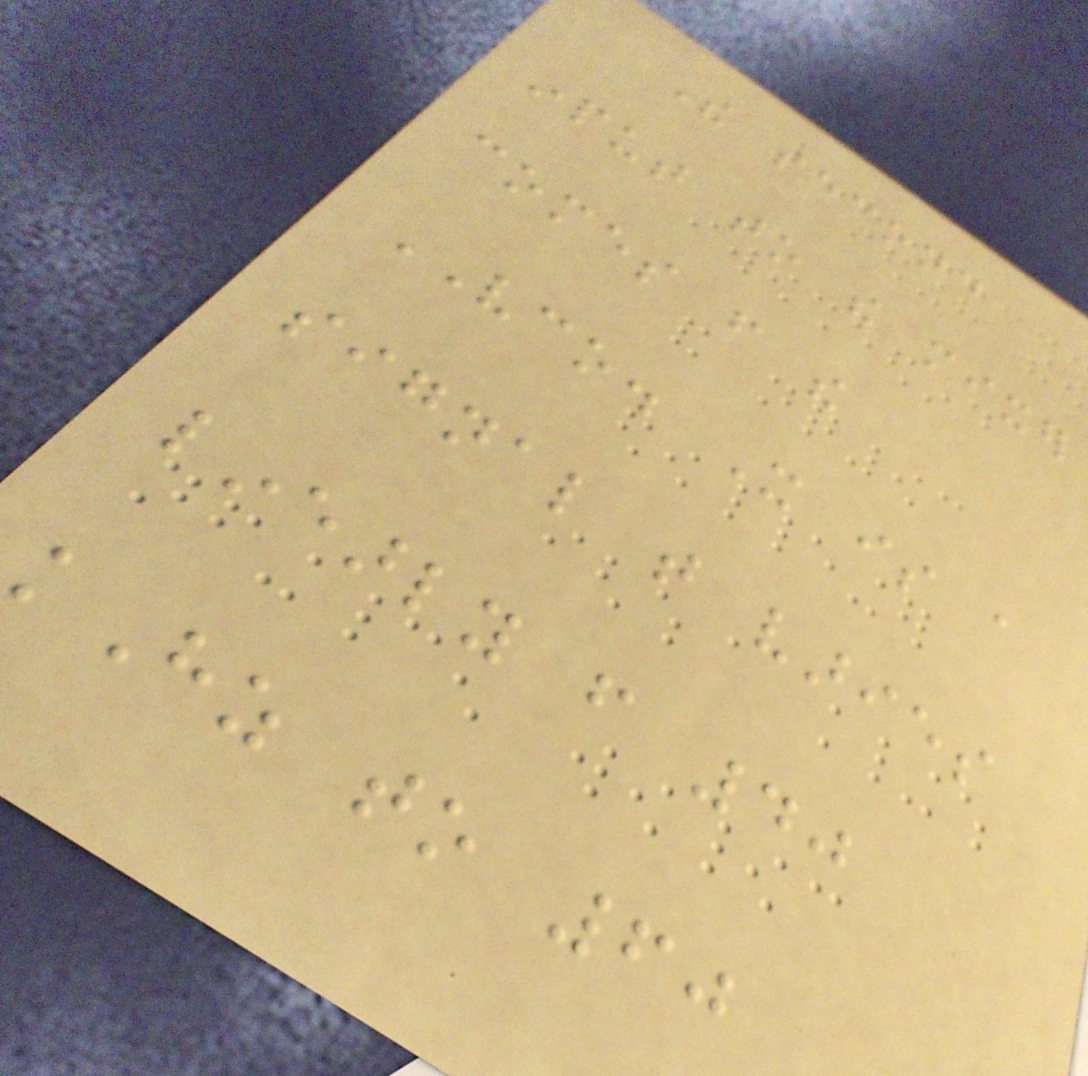The second
input to the mixer
comes from the
VCO. It is a
signal that varies
linearly from 40
kHz to 60
